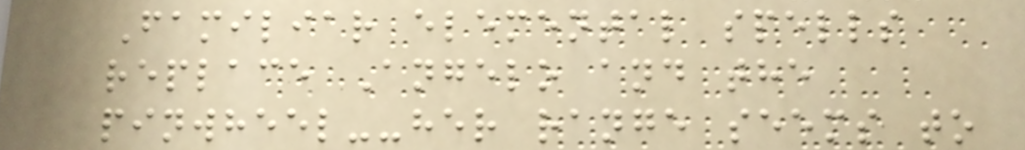Familiar elemental spells
replace Angelo and the
pinwheel--her range seems to
